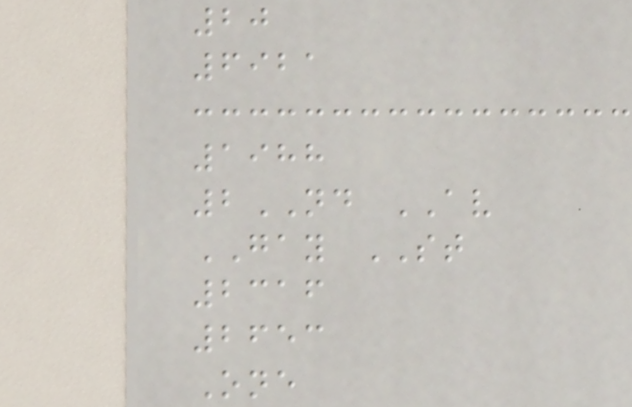20
6921
1988
2ND AV
GAY ST
2316
2653
One
